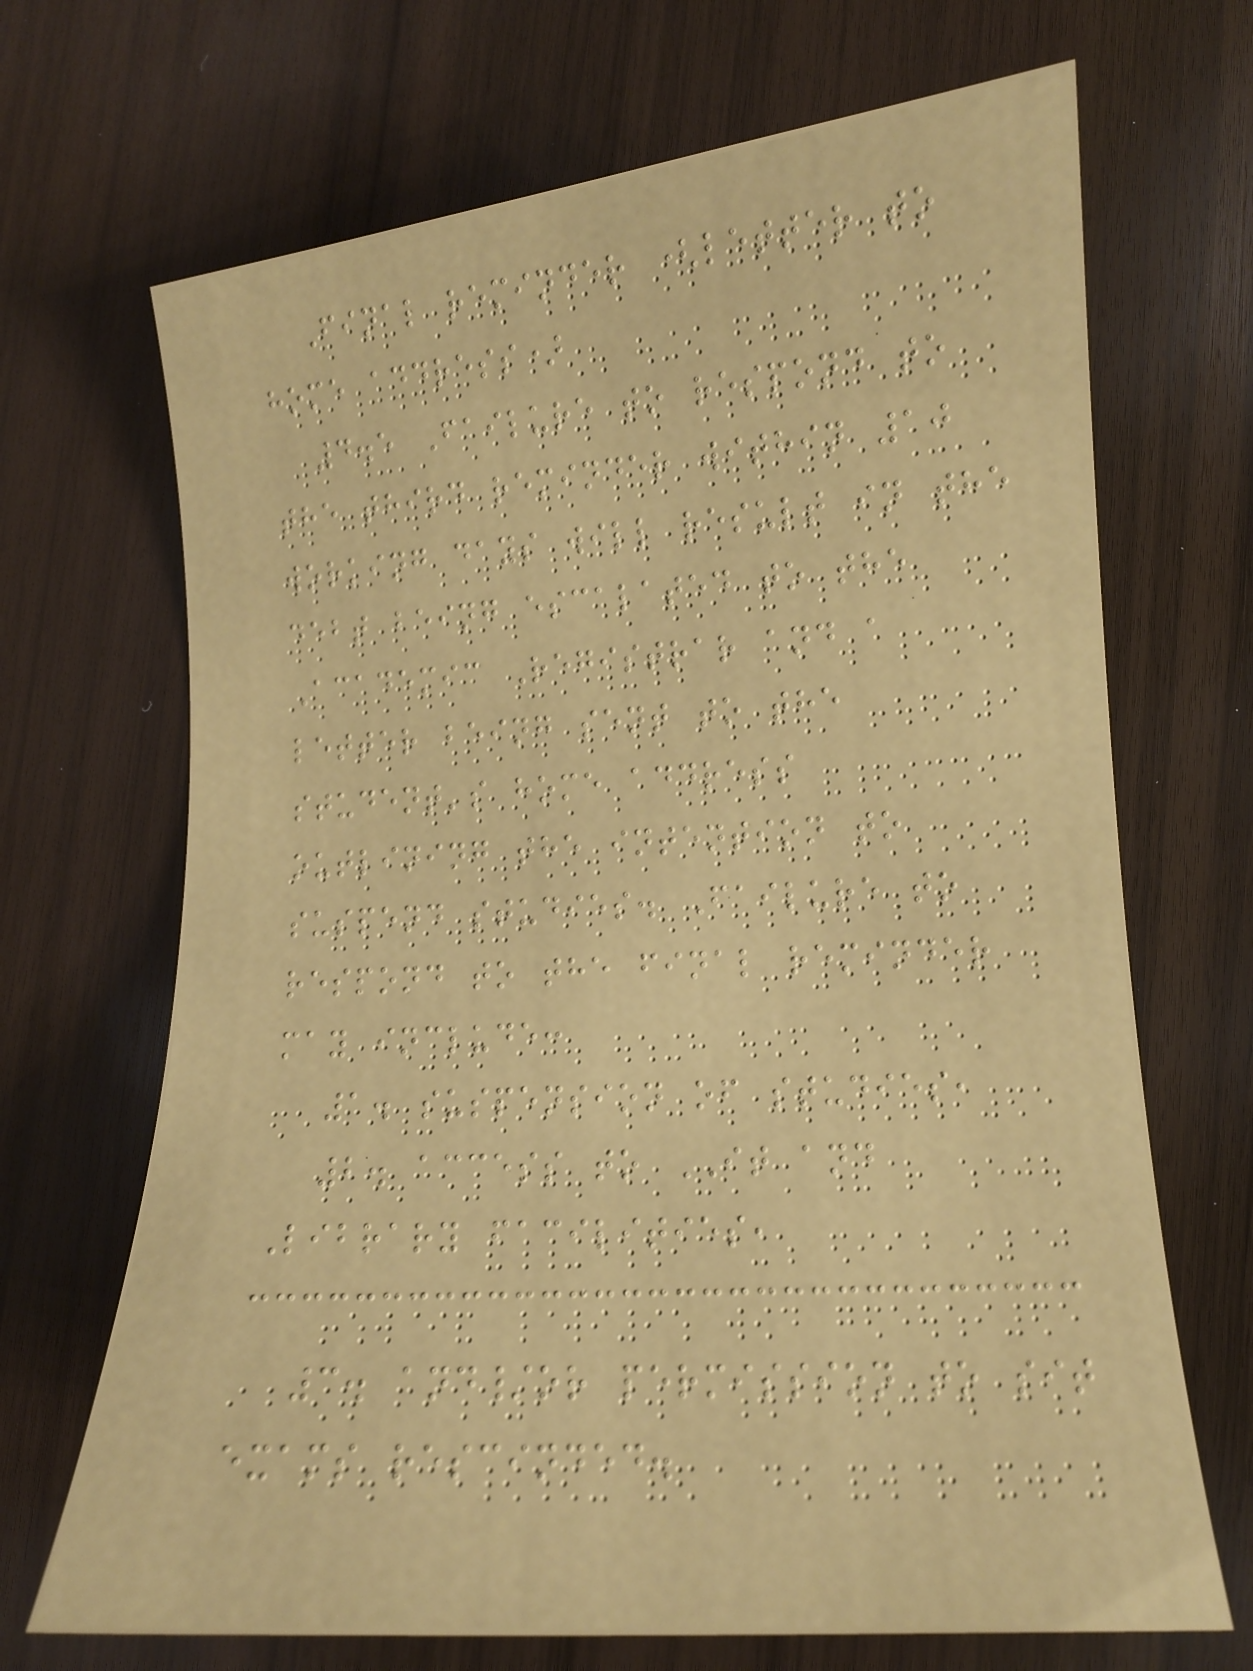Final reminder (letter to
home address)
4.5 Failure to respond to
the third reminder within 10
working days will result in the
debt being escalated to the
Academic Registrar and a
letter being sent to the
student's home address
outlining the intention to
suspend studies. Failure to
respond to the final reminder
may include:
1. suspension of studies,
2. access to IT and
Library facilities,
3. and/or permission to sit
exams rescinded.
